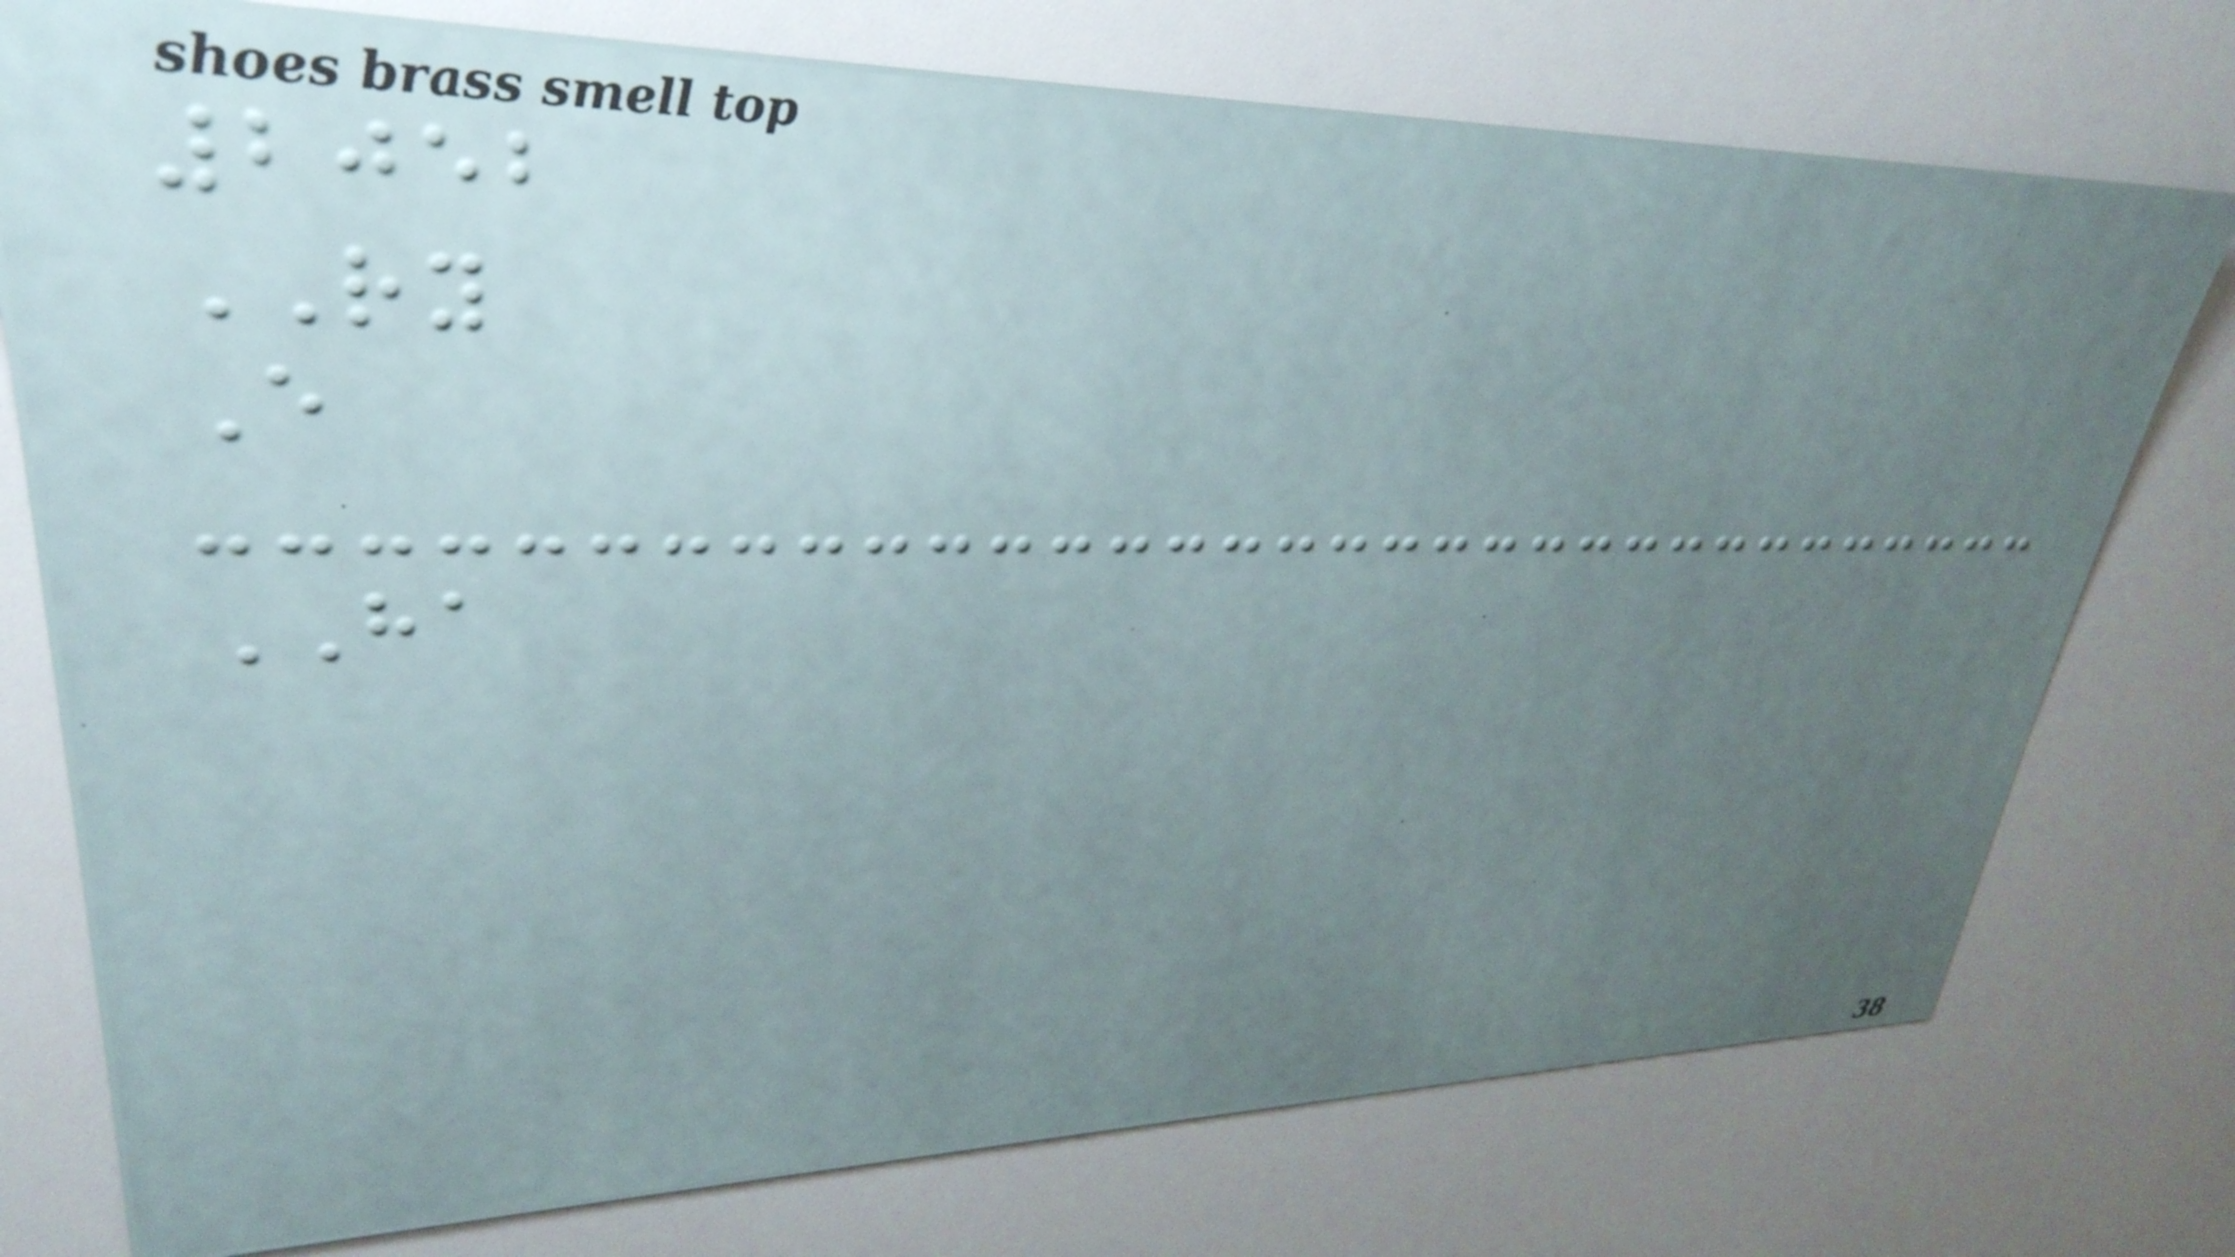2052
RY
E
HA
